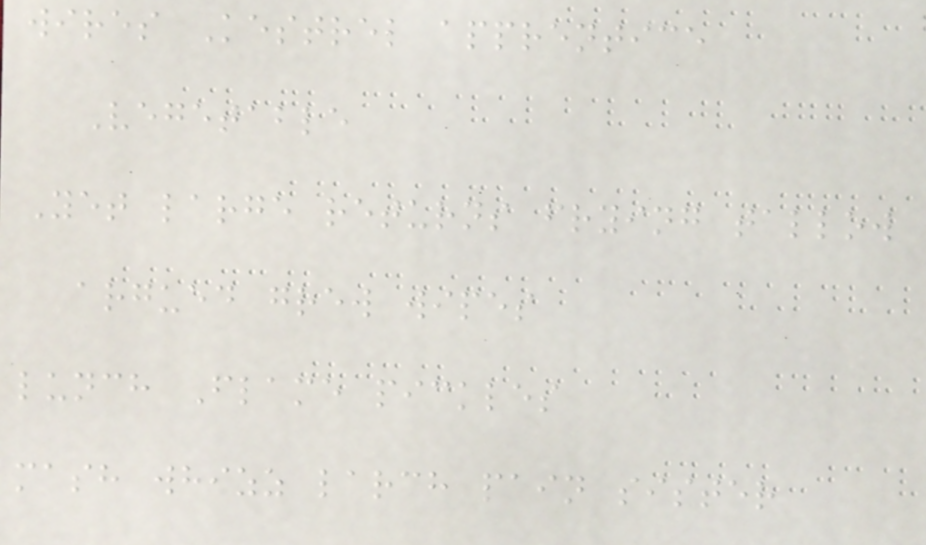wires Kestrel apprentice
Vegetable
Yet large returns frying tallow
argued grew wipes
lunch Flame pickles
mash whizz larch pain sister
